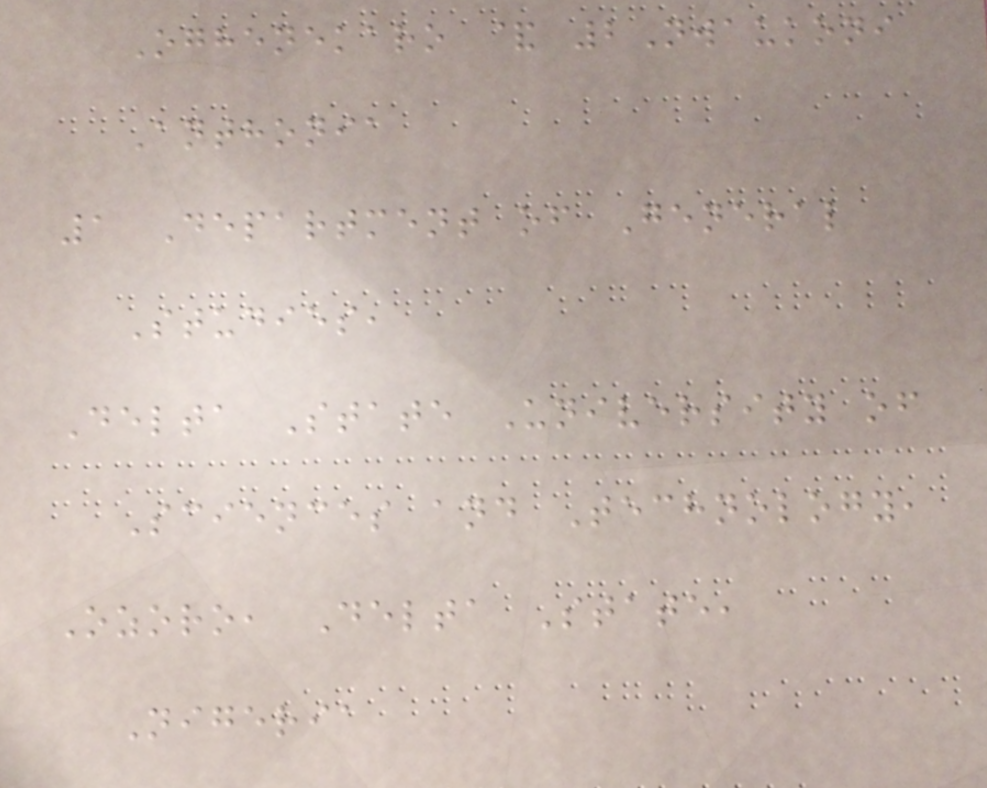Oghenekaro & 2Nwaukoni
Anthonia
1 Department of General
Studies,
Delta State University of
Sciences and Technology,
Ozoro, Delta State,
Nigeria
